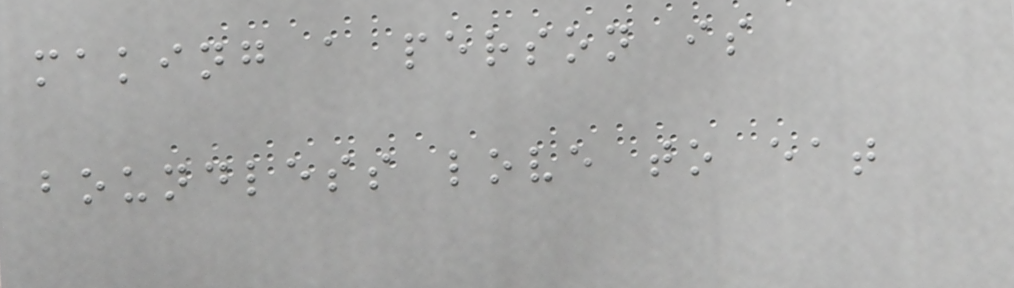making a person is
boundless love to eat
